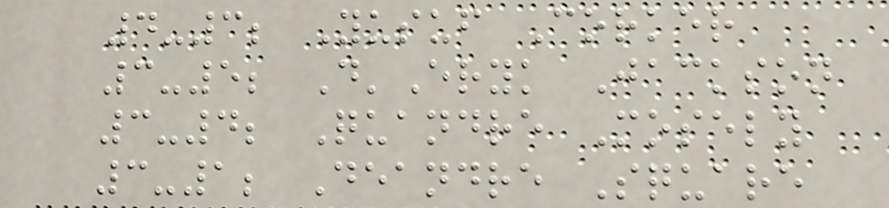4-3; Yusuf Corker
3-5; D'Eryk Jackson
3-4; Quandre Mosely
3-1; Deandre Square
